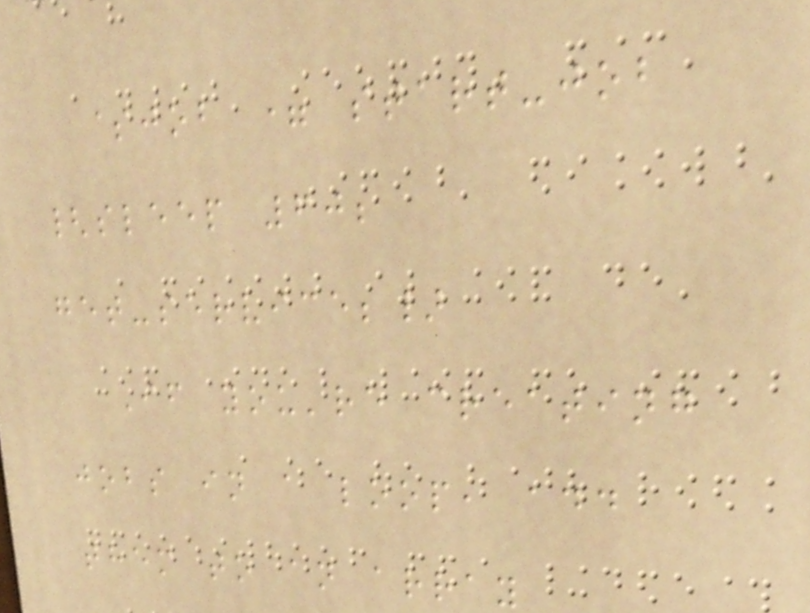$job = start-job
{sleep 60;
get-service;}
If you're creating
jobs in a loop, add
them to an array
